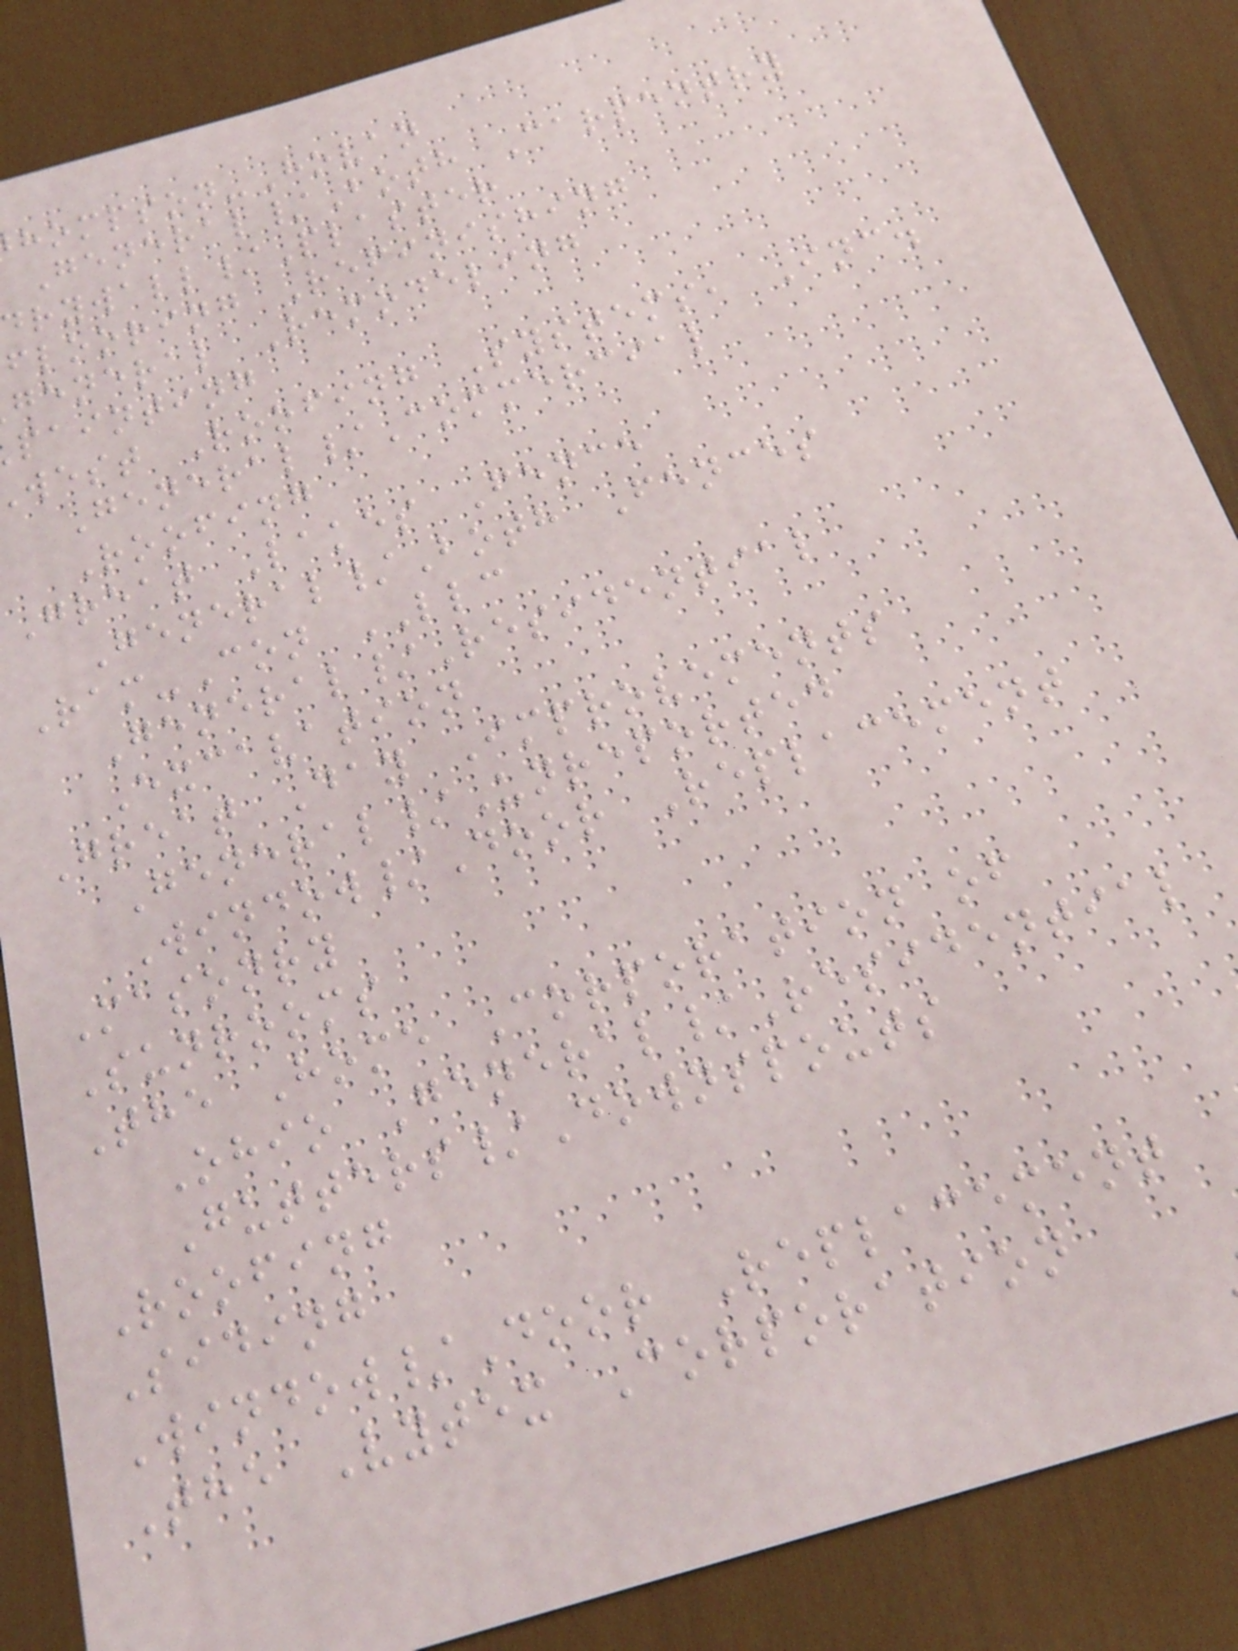hompson-Hovan
General/Both Carpentry
rywall/Plaster
flooring Refinishing
general Remodeling
painting
west Roofing Systems, Inc.
General/Commercial
Roofing
Great Lakes Fence
General/Both Fences
Ram-Con LLC
General/Residential
Excavation
Great Day Improvements
General/Unreported
Window/Door Replacement
Masonry
Sunrooms
The Home Corporation of
Ohio General/Residential
Gutters/Downspouts
Roofing
Siding
Window/Door Replacement
The Vytex Corporation
